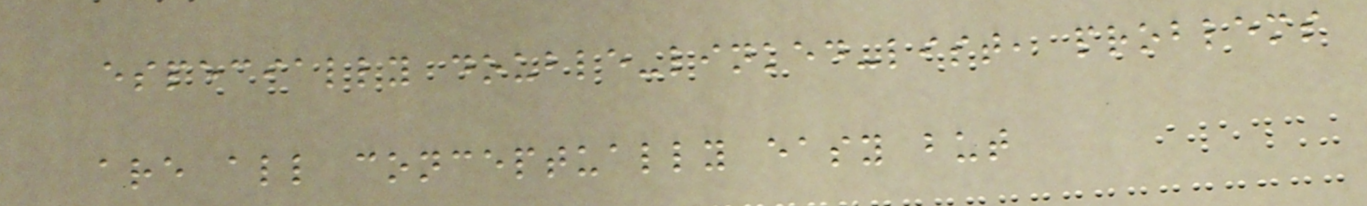especially double-linked-list, problems
are all conceptually easy but
